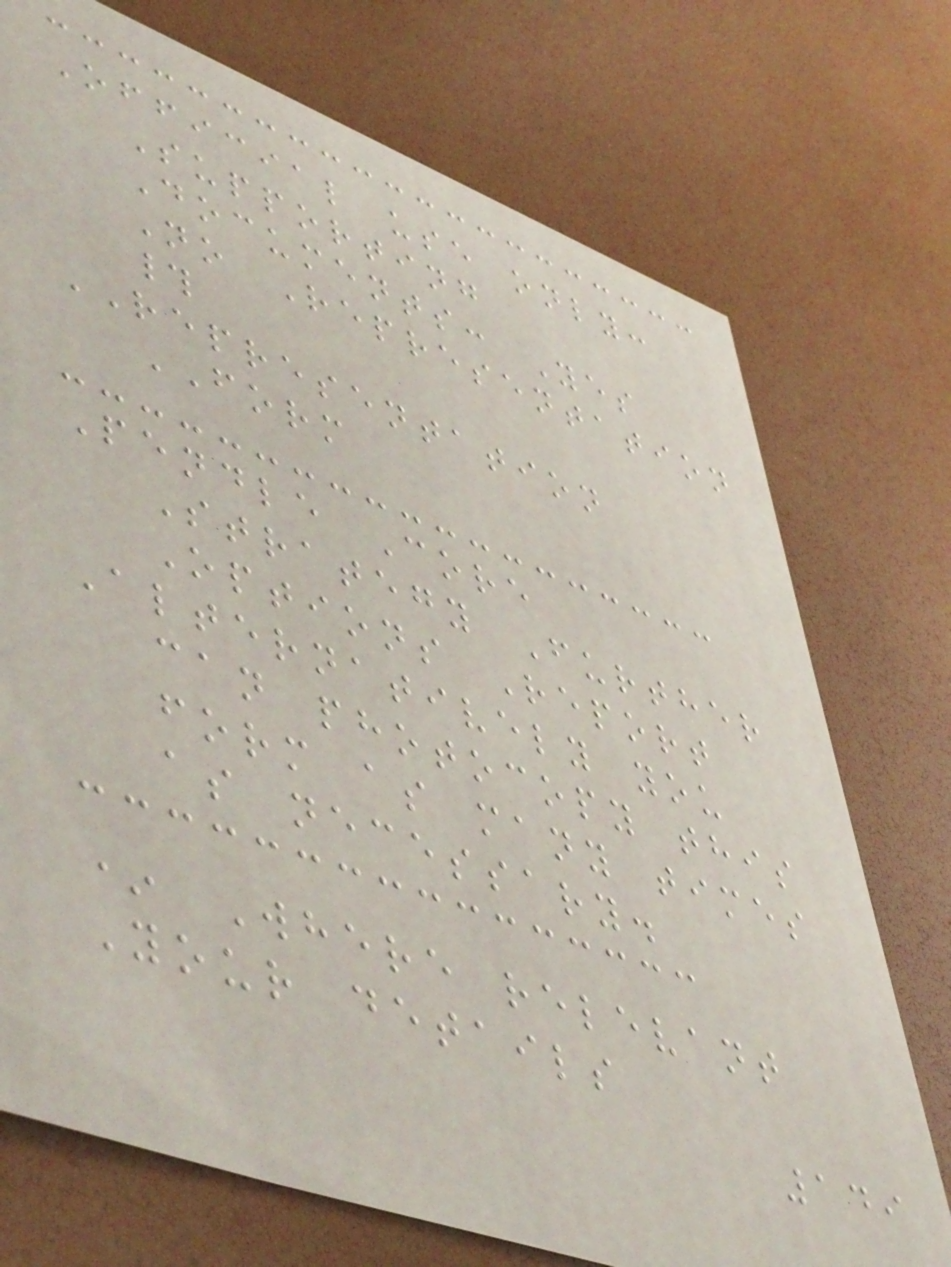Official use only:
Supporting
Documents: Yes
No Representation
#
REPRESENTATION
FORM
Pendle Core
Strategy Further
Options Report
Alternatively you
can photocopy this
form as many times
as necessary.
* Where relevant
Your details
149
